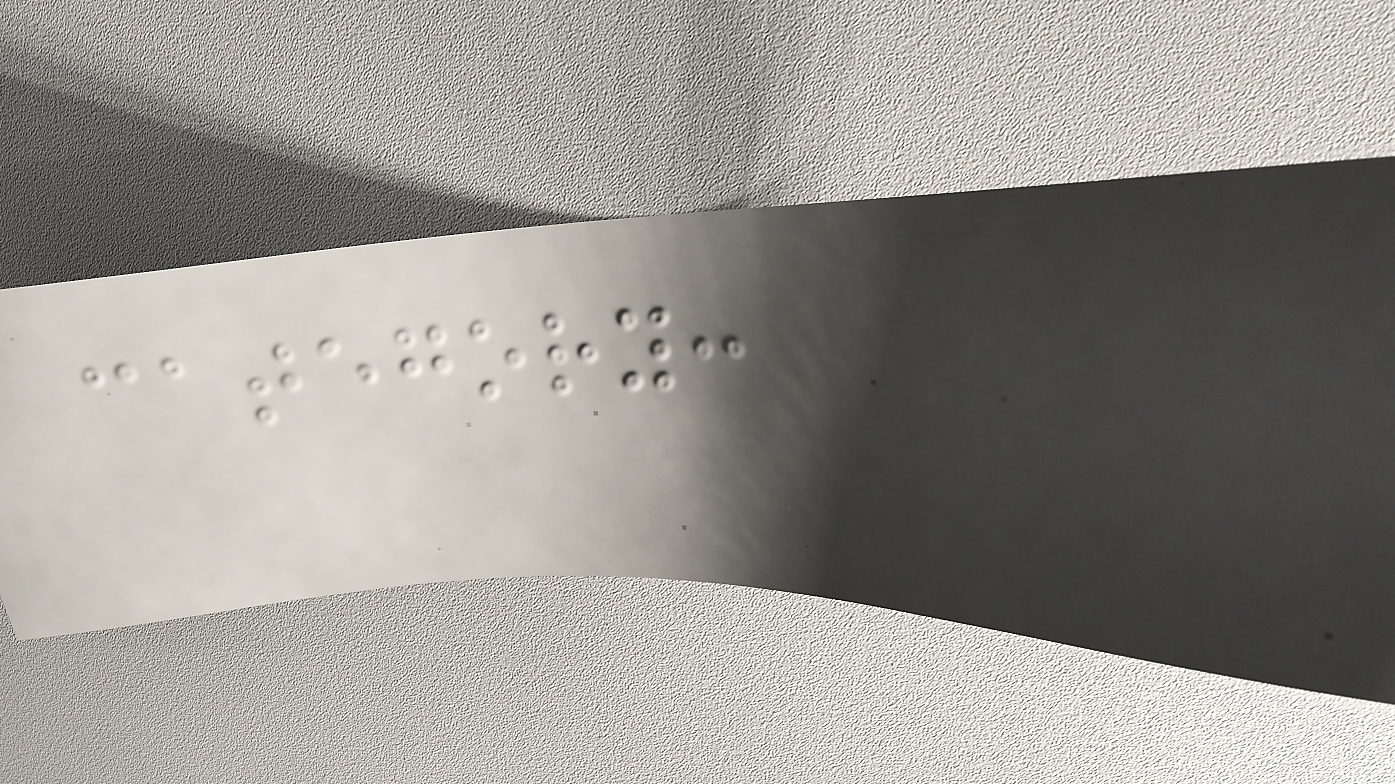category:
